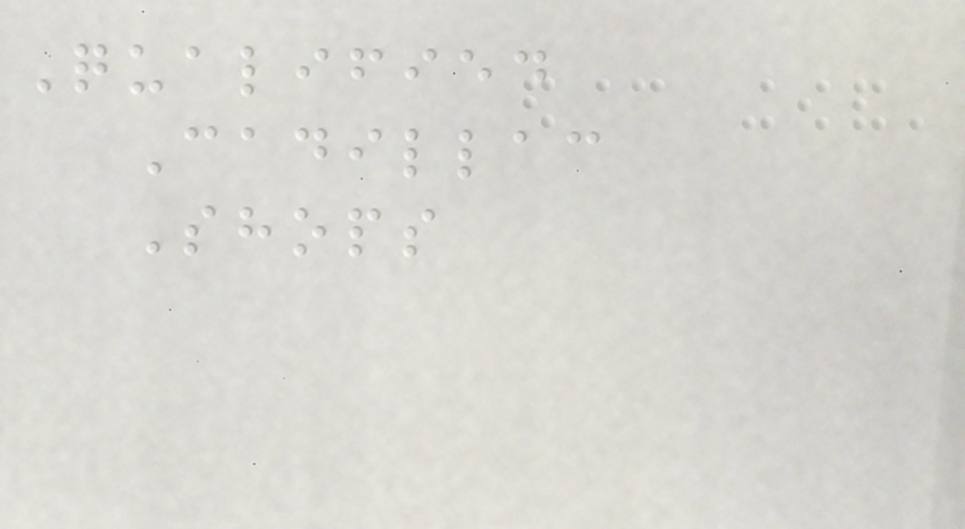Qualified
Cadillac
Shops
